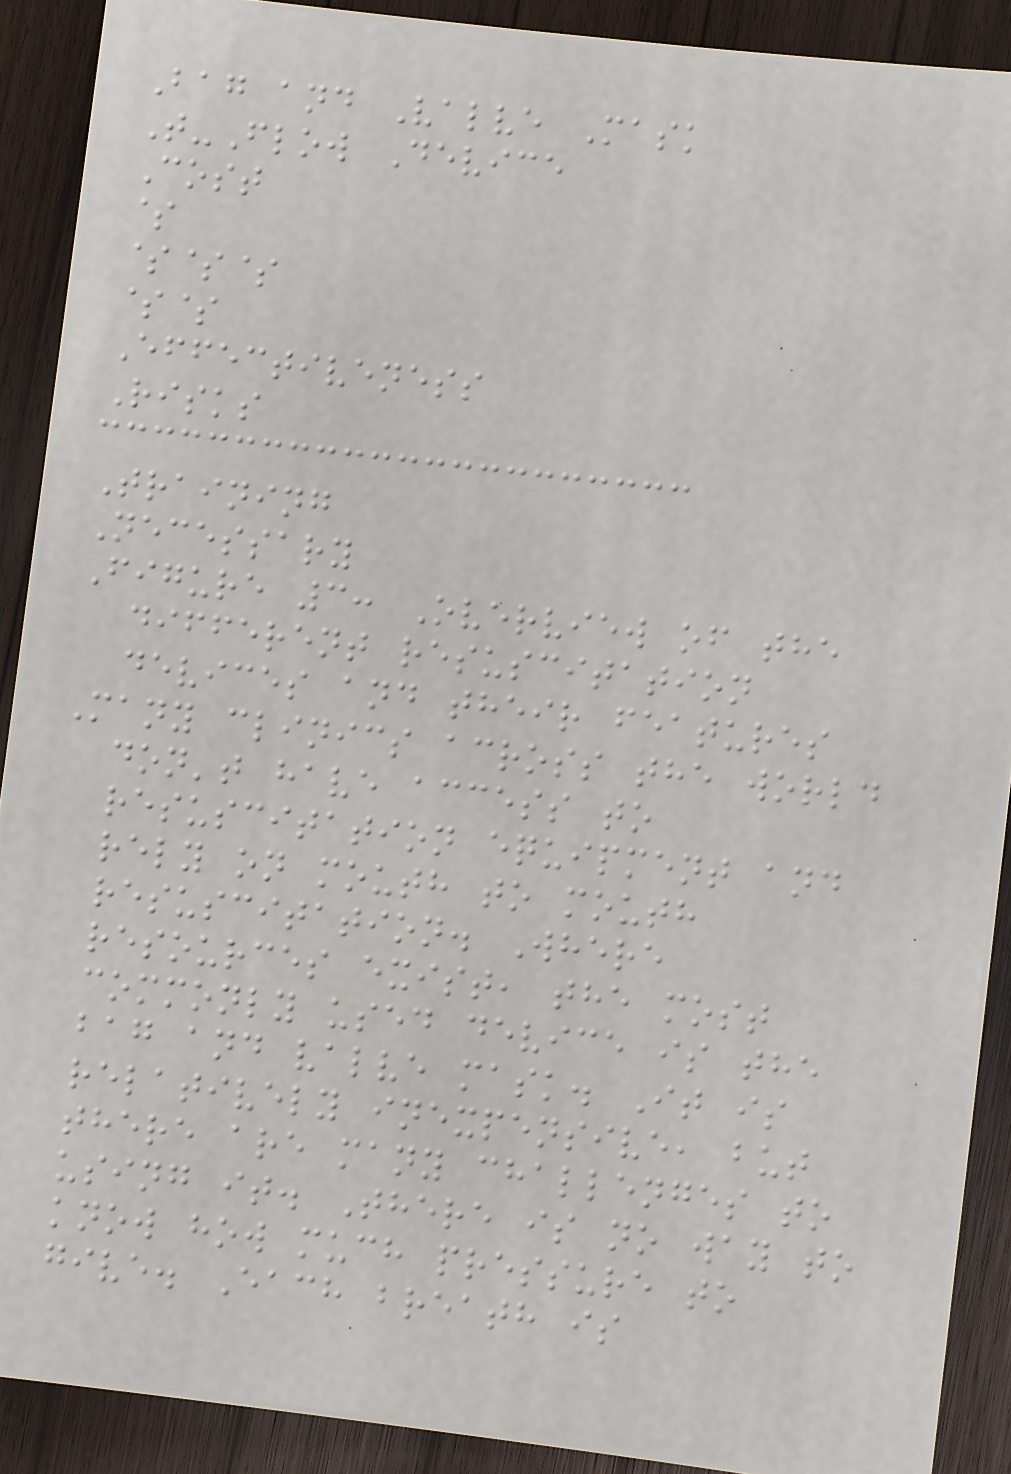Bag and Valve Mask
T-Flow Device
Cost
$
$$$
$$
Effectiveness
Risks
Training
Necessary
Figure 3: Overview of the
different resuscitation
devices and their features
Many clinics across the world
don't have access to
resuscitation equipment and
rely on mouth to mouth
resuscitation. Where
resources exist, the most
commonly used device is the
bag and valve mask. It is
relatively inexpensive, but
there are many challenges to
using it. There is no way to
know how much pressure to
give. Each breath is
